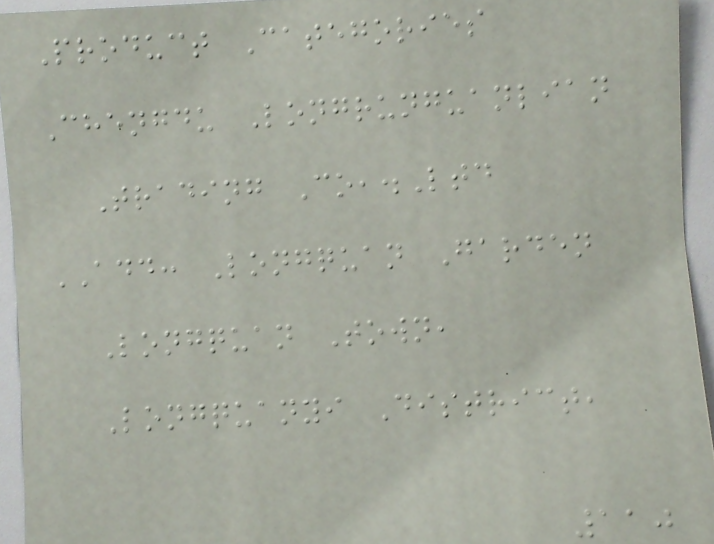Product Categories
Chengdu Longrunguanlian
Trading Co,.Ltd
ADD: Longquan Garden
Longquan Town,
Longquanyi District,
110
